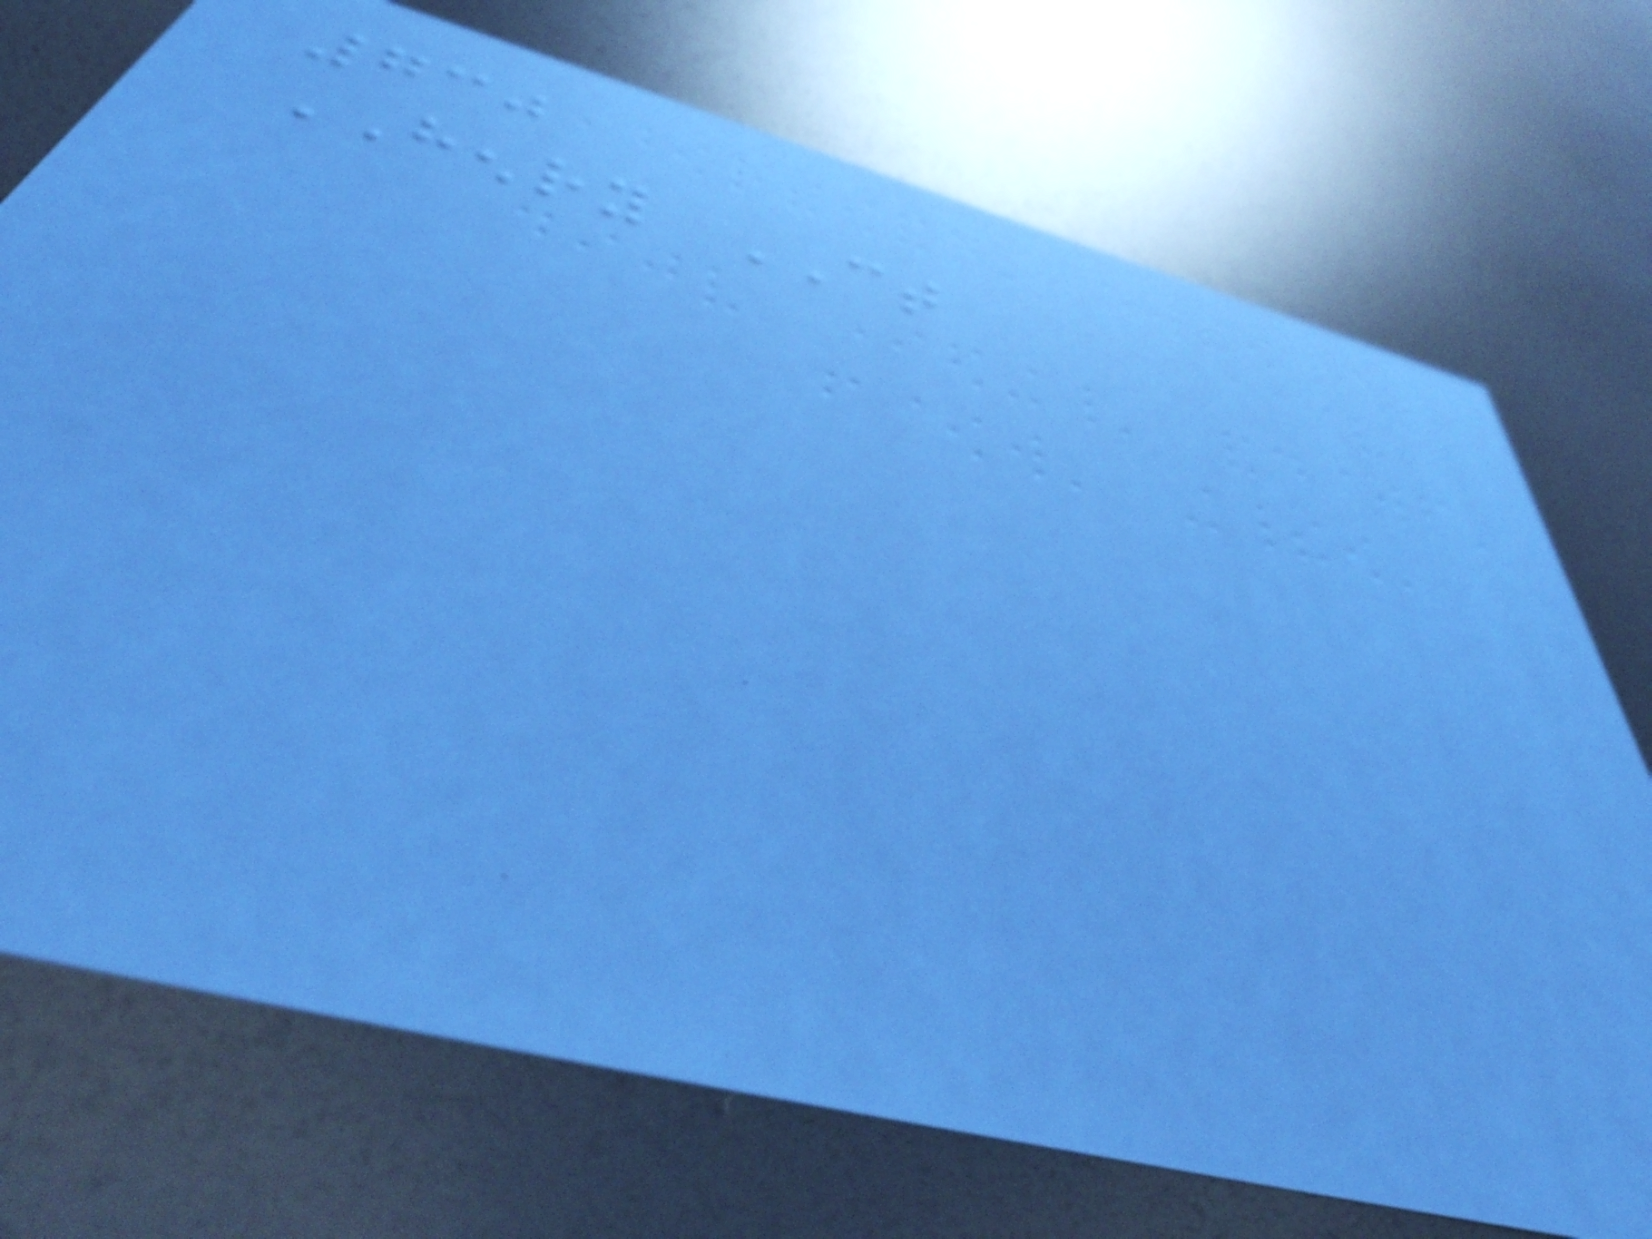730
HENRY CT
